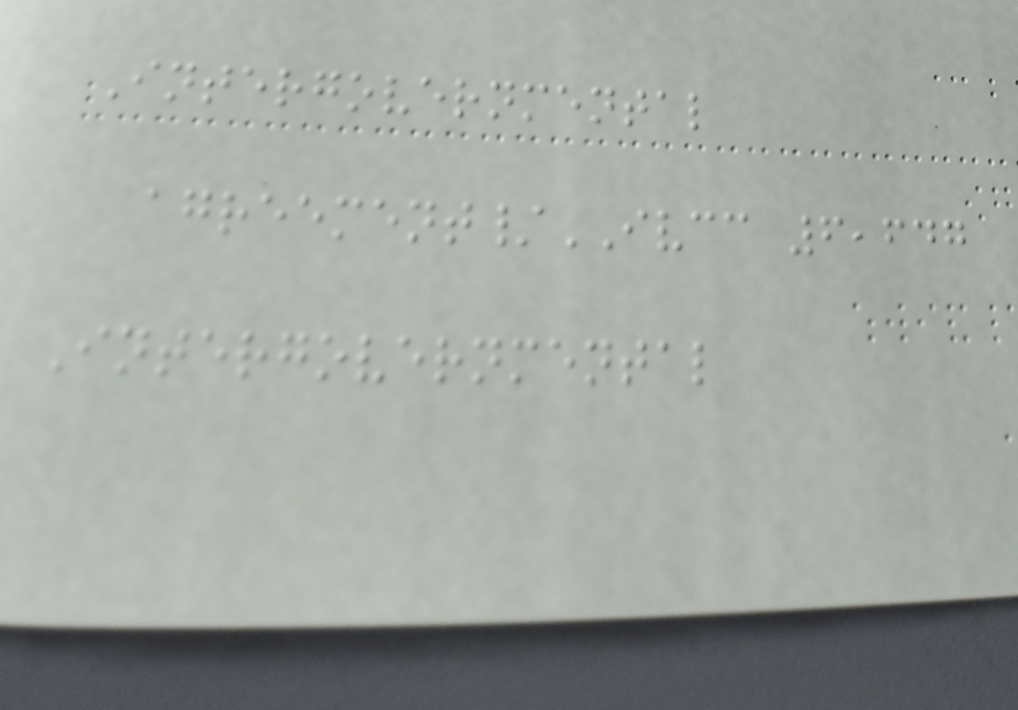Intergovernmental
agreement/IVCC 6,647
Intergovernmental
